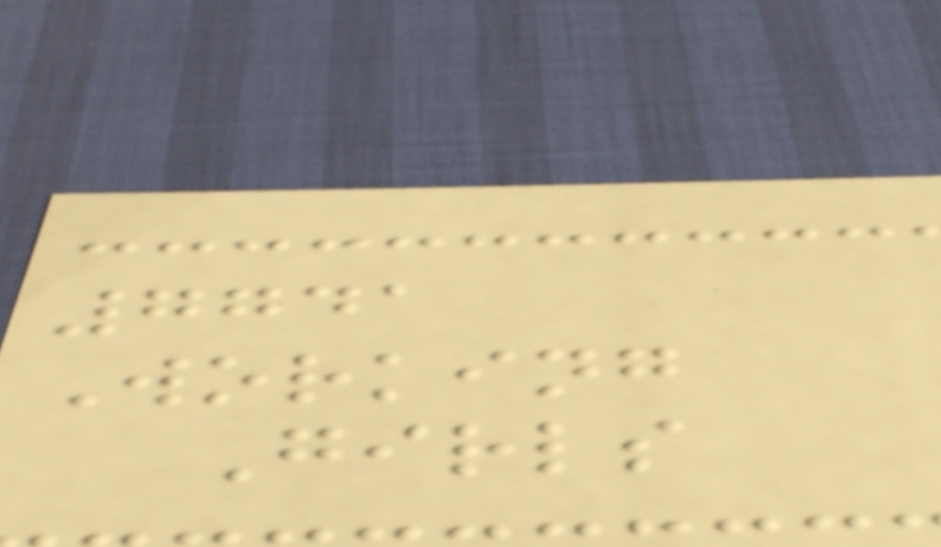7741
Working
Girls
